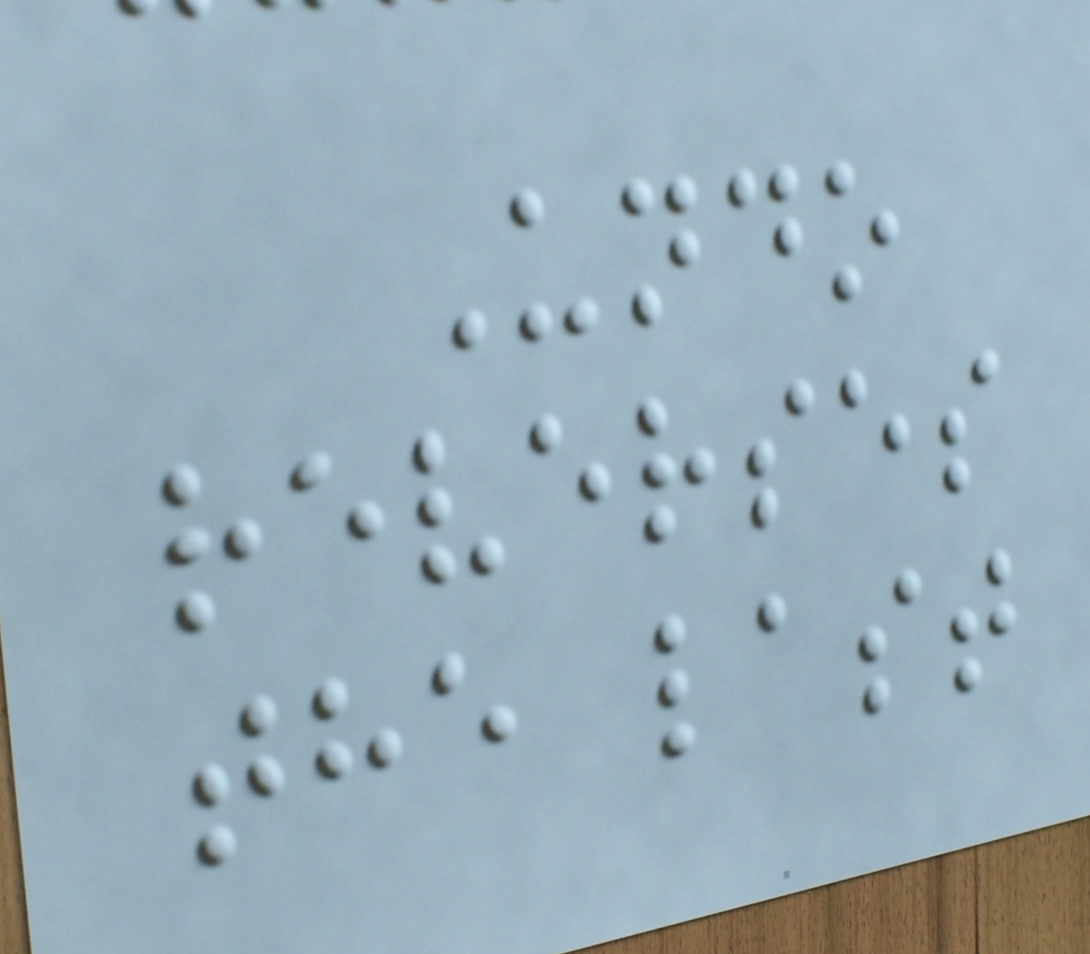Undo
reverses
the last
